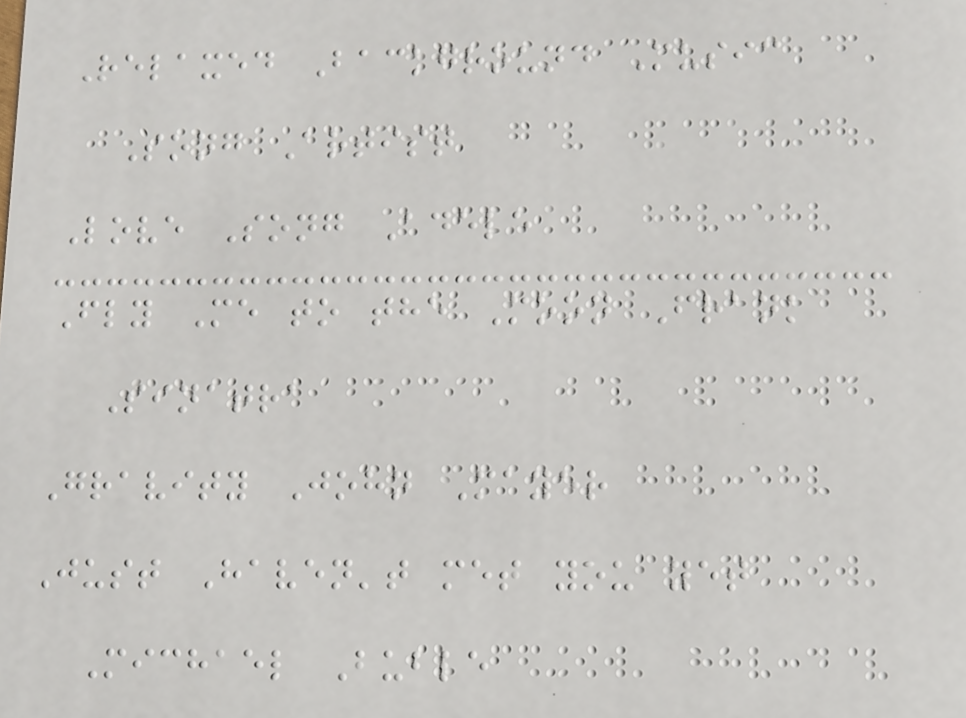Relaxed Background Music
Song Artist
Love Song Adele
Fly Me to the Moon Frank
Sinatra
Gravity John Mayer
Just Haven't met you yet
Michael Buble
